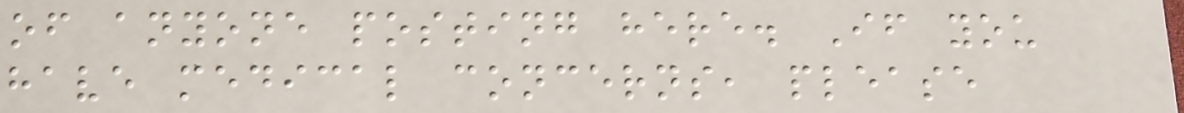of anyone posting here. If you
have medical concerns, please
